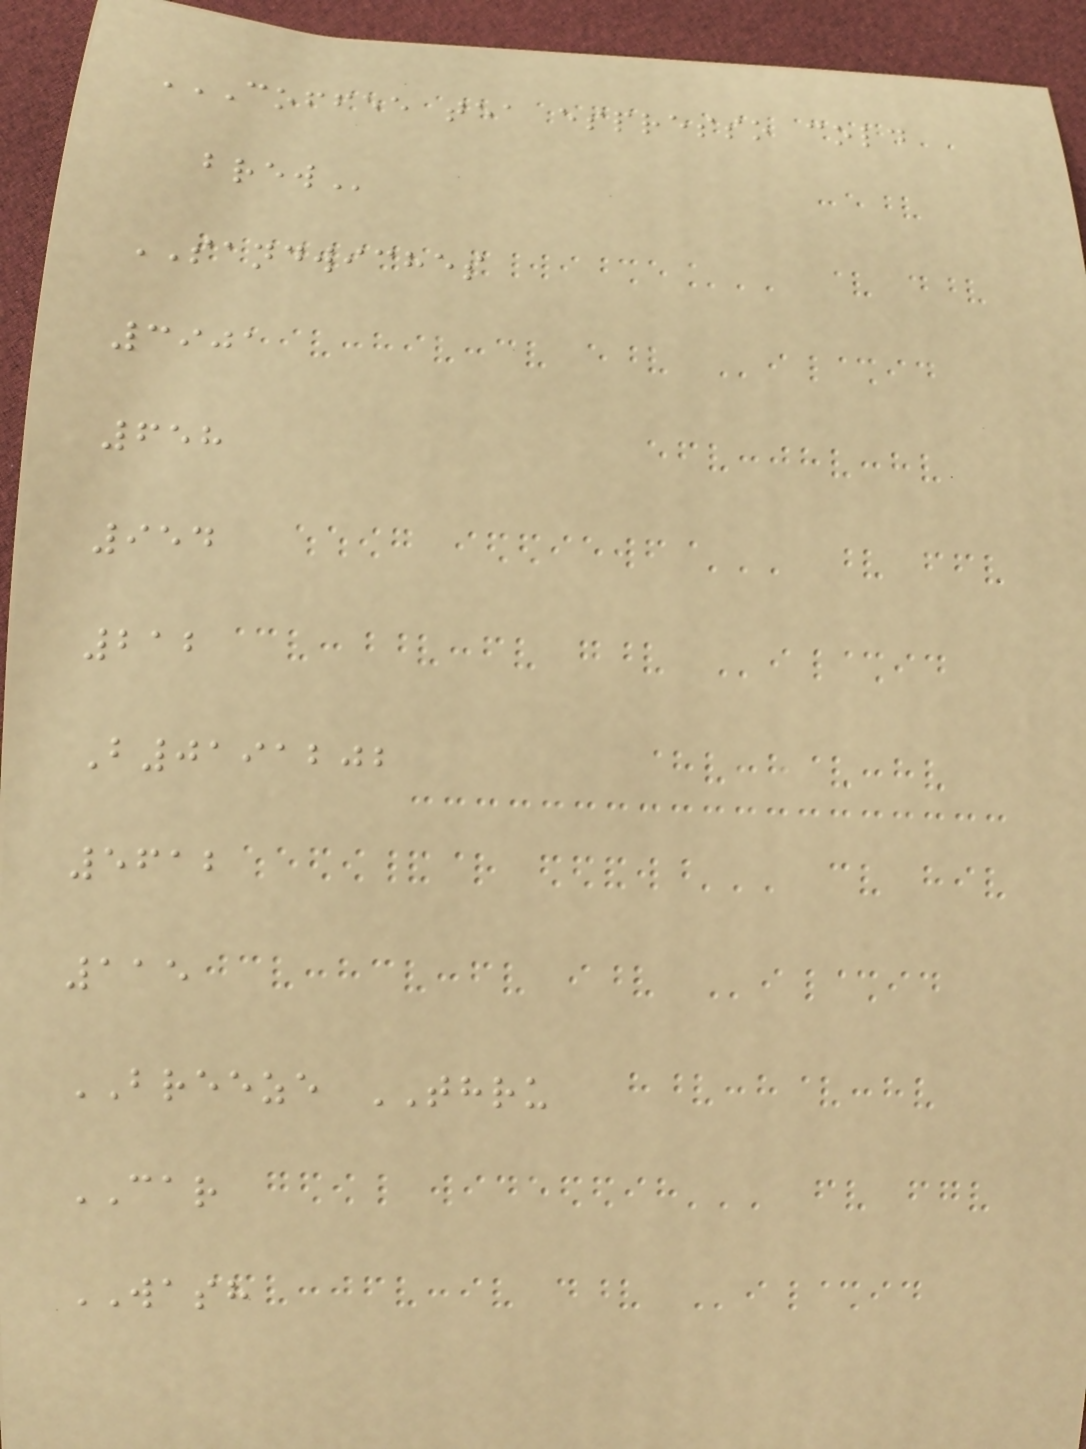COFFEE TEA ESPRESSO COLD
BREW
SANDWICHES
3901
658
954
212
B0191202
5612
115
BREEZE THRU
CAR
WASH
